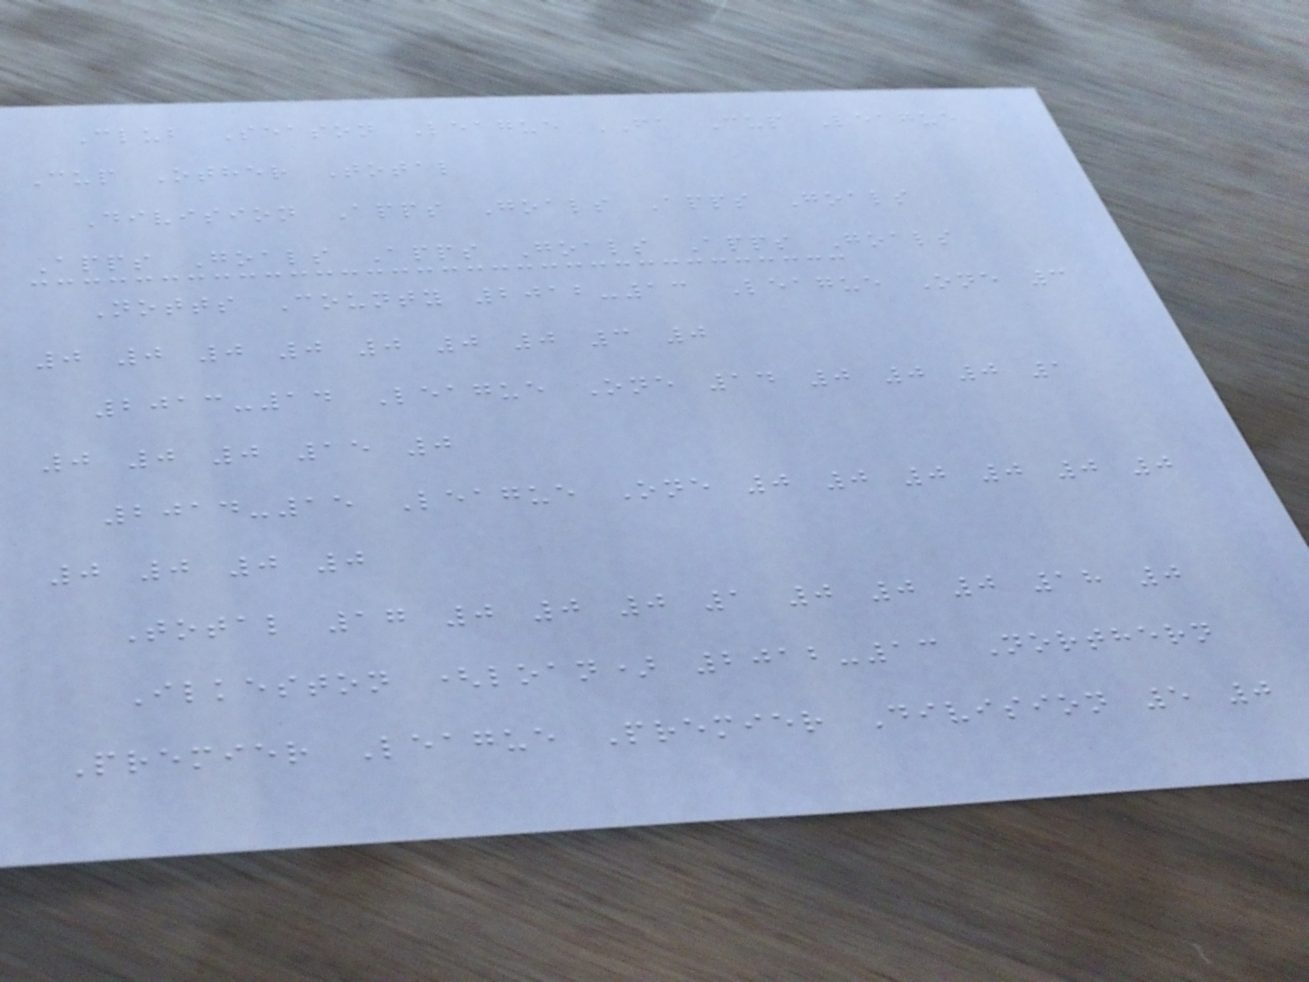Club Season League FA Cup League
Cup Other Total
Division Apps Goals Apps Goals
Apps Goals Apps Goals Apps Goals
Notts County 2012-13 League One 3
0 0 0 0 0 0 0 3 0
2013-14 League One 14 0 0 0 1
0 0 0 15 0
2014-15 League One 0 0 0 0 0 0
0 0 0 0
Total 17 0 0 0 1 0 0 0 18 0
Ilkeston (loan) 2012-13 Northern
Premier League Premier Division 5 0
